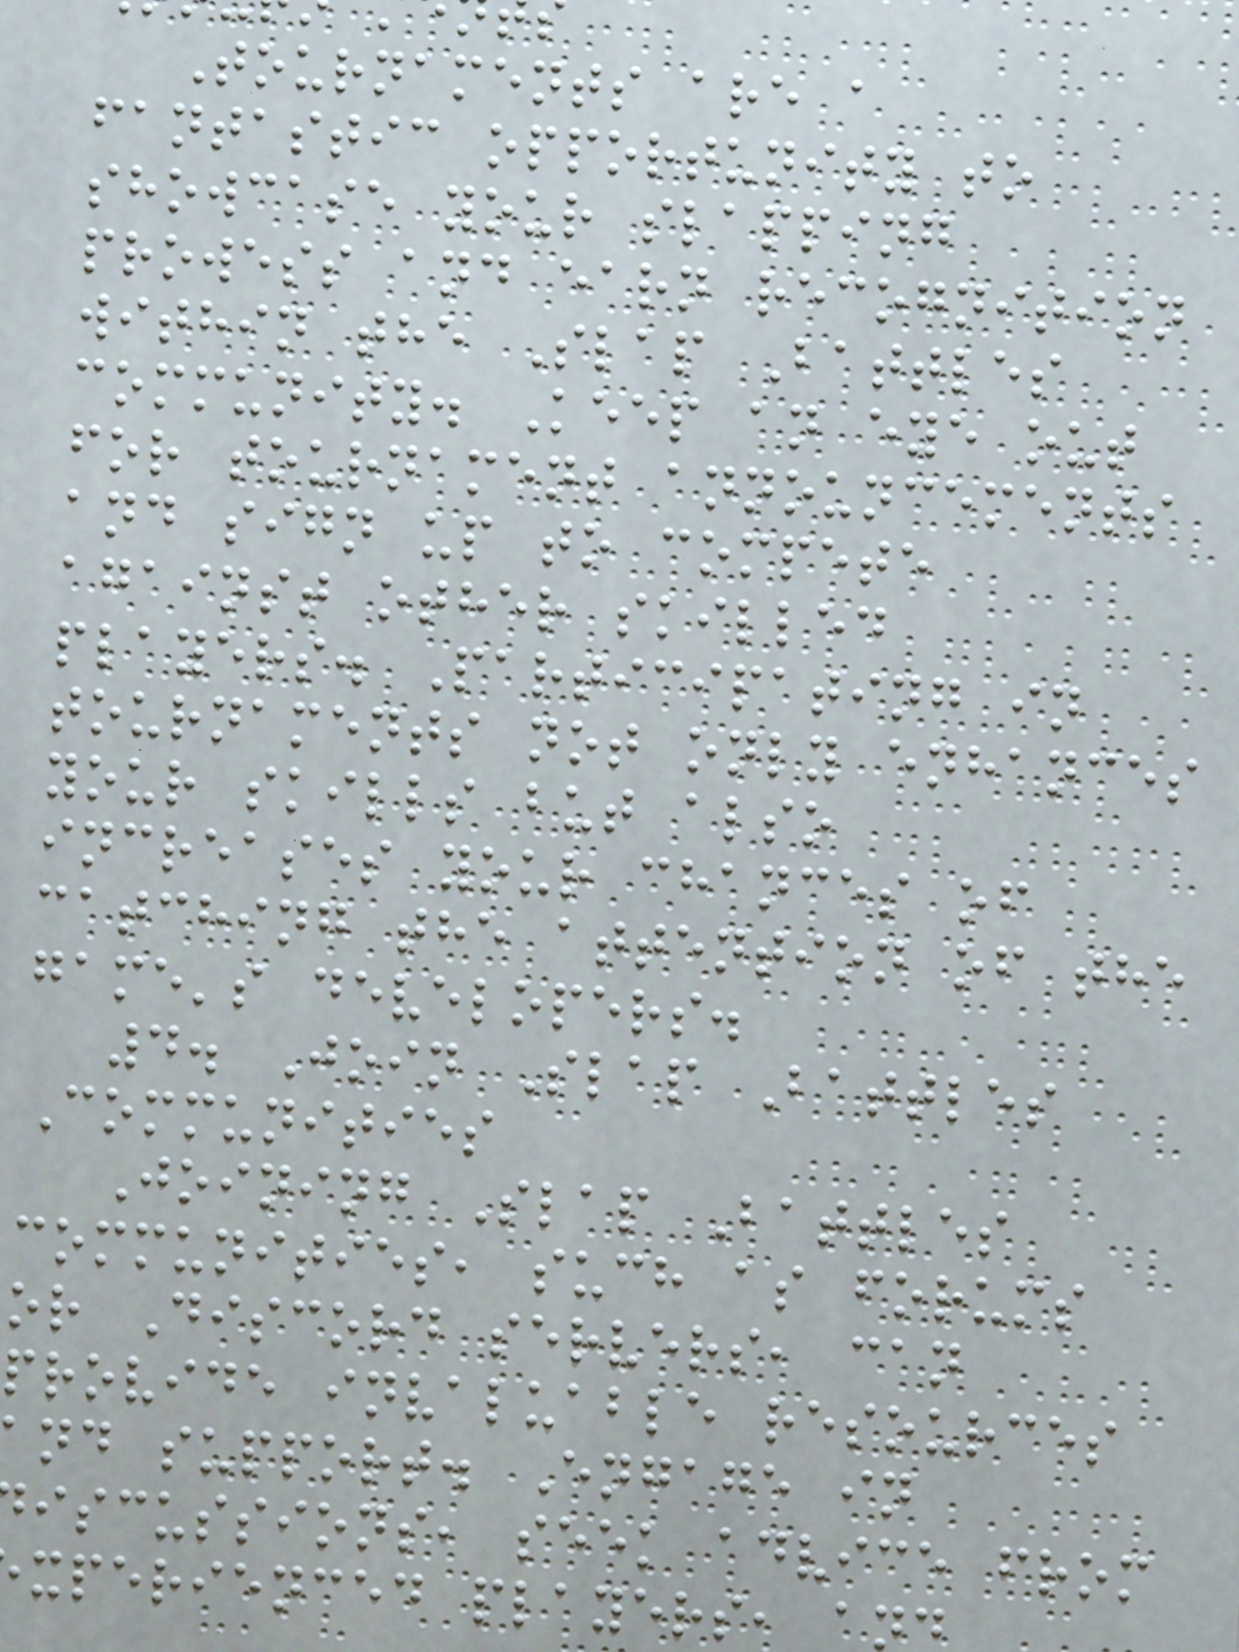Tournaments are a
fantastic opportunity to
showcase your slapping
prowess and earn recognition
within the Slap Battles
community. Keep an eye out
for tournament announcements
and sign up to compete
against other skilled
players. Participating in
tournaments not only enhances
your skills but also
increases your chances of
catching the attention of the
game's developers.
4. Join Slap Battles
Communities
Joining Slap Battles
communities, such as forums
or Discord servers, can
provide invaluable resources
nd support. Engage in
iscussions, seek advice from
xperienced players, a
